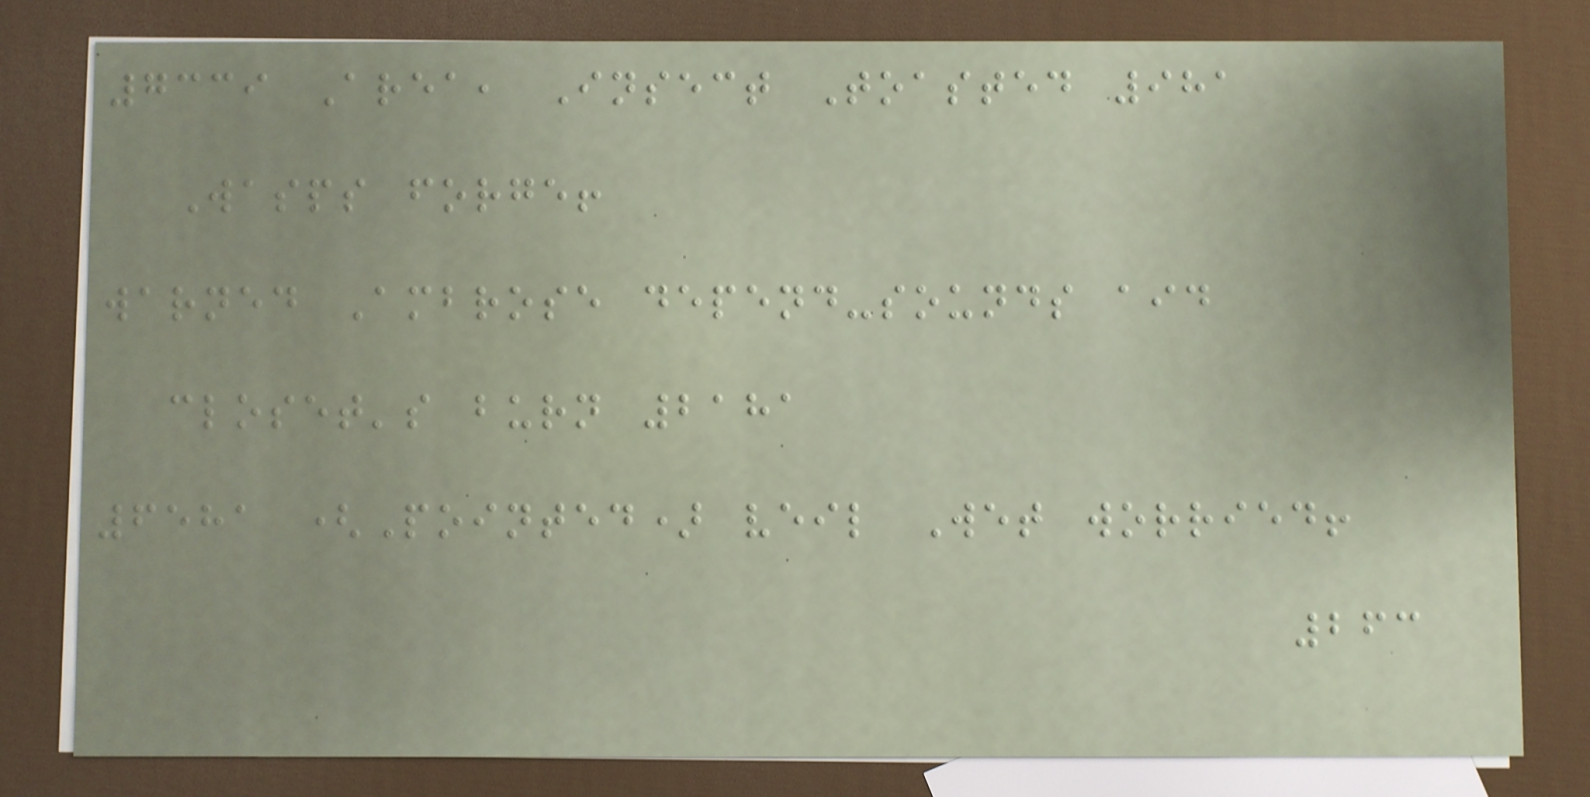7339 Area, Insect Toasted 981
Wasps forge!
warned Ambrose depend-sounds aid
closet's burn 2181
6581 (Pointed) veil Wet worried!
263
